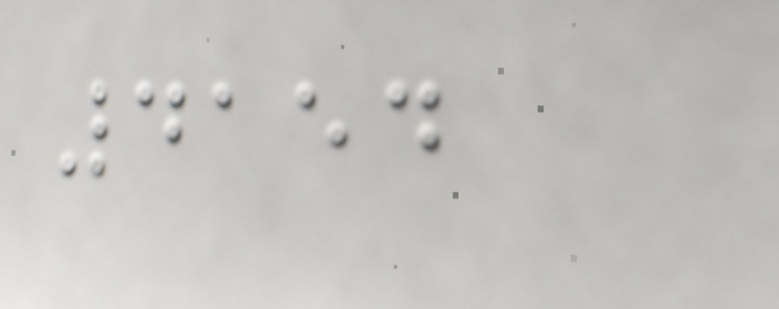4154
